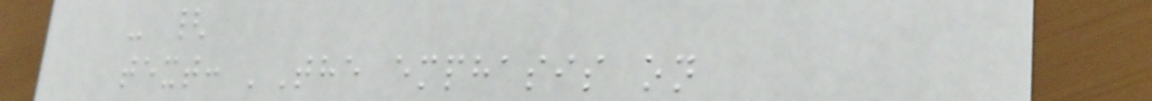- {
text: 'The emphasis on
